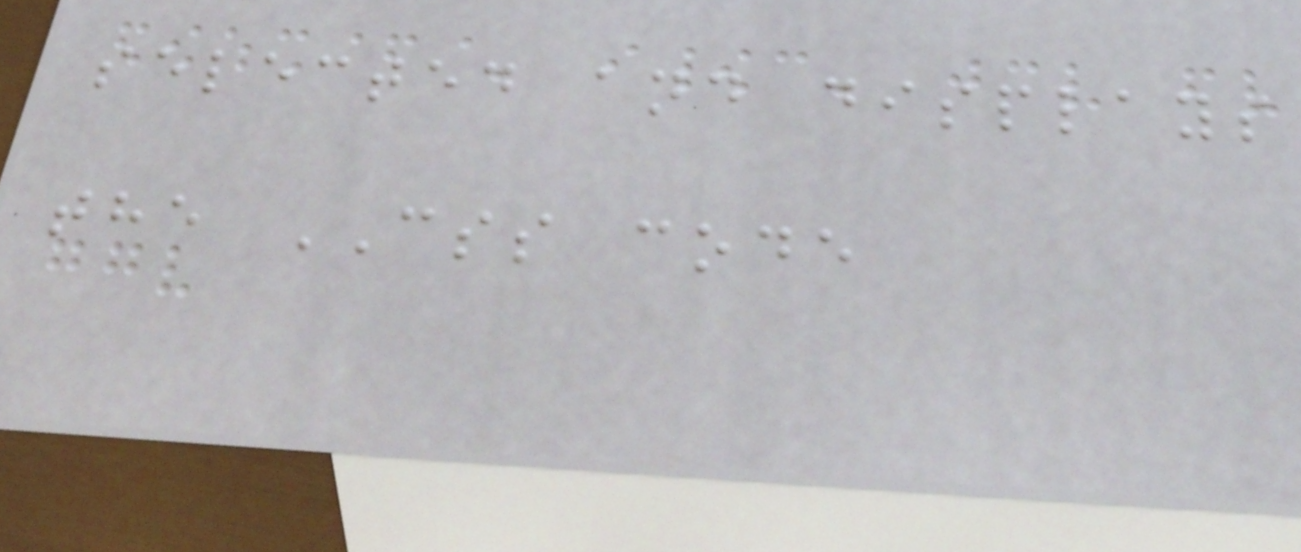selected and displays
the CSS code
